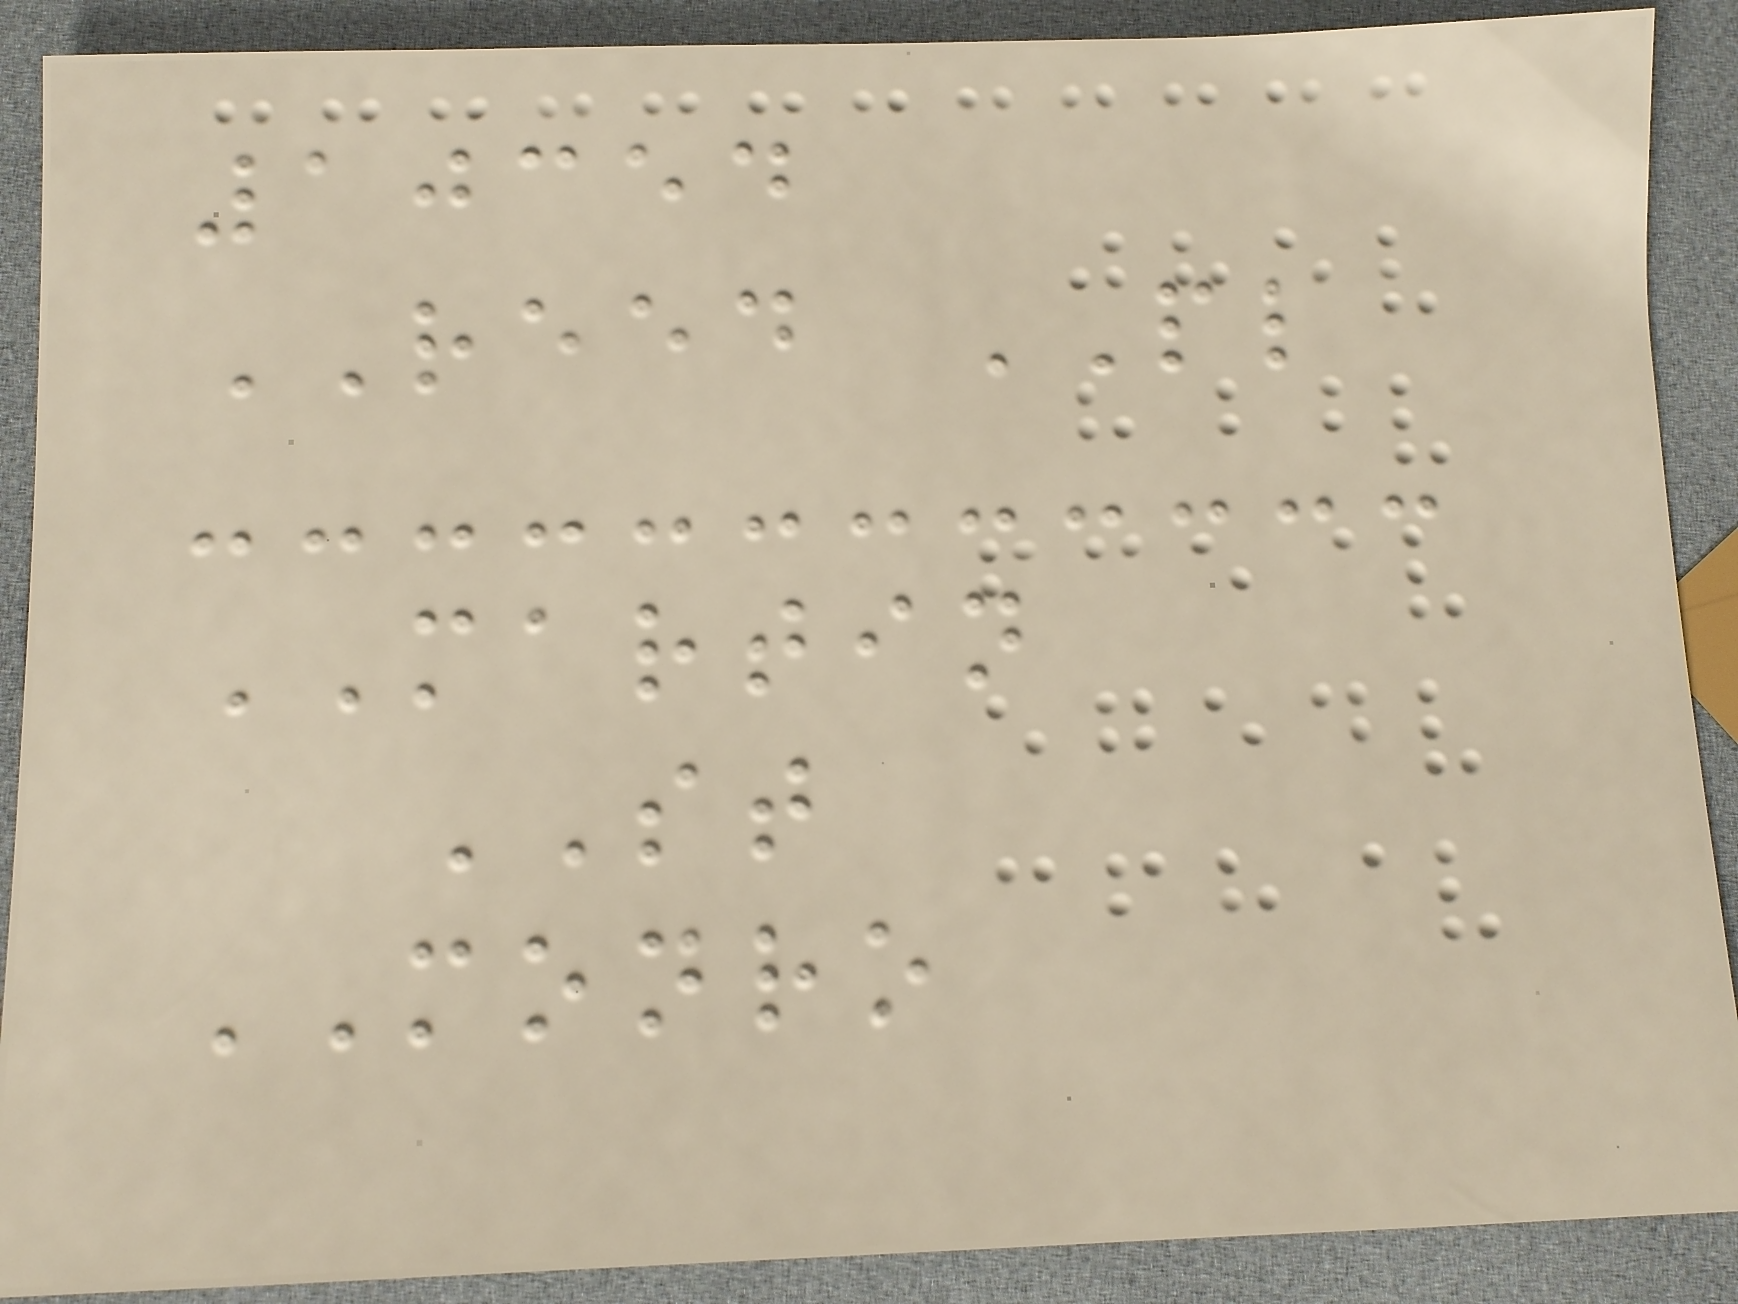10354
REED PL
MARTIN
ST
MONRO
